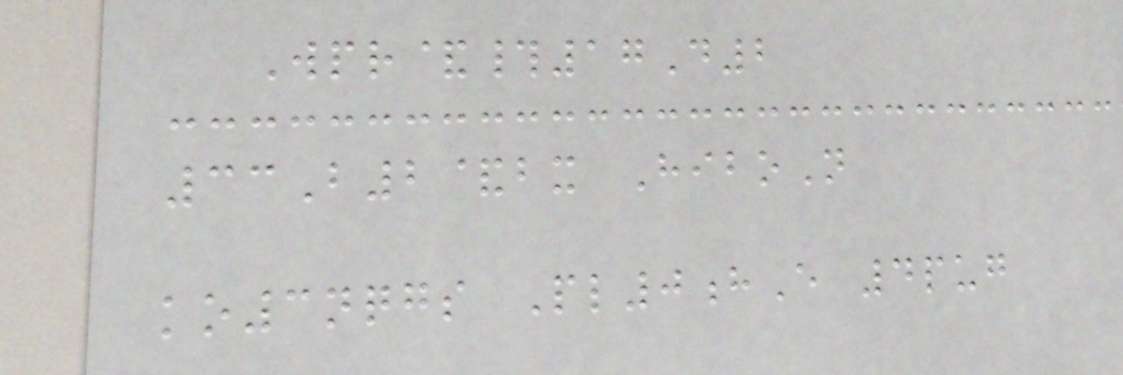Wpr&#17D2
33B2&bx HiboN
ko3nqgs Pl0hE 4pug
